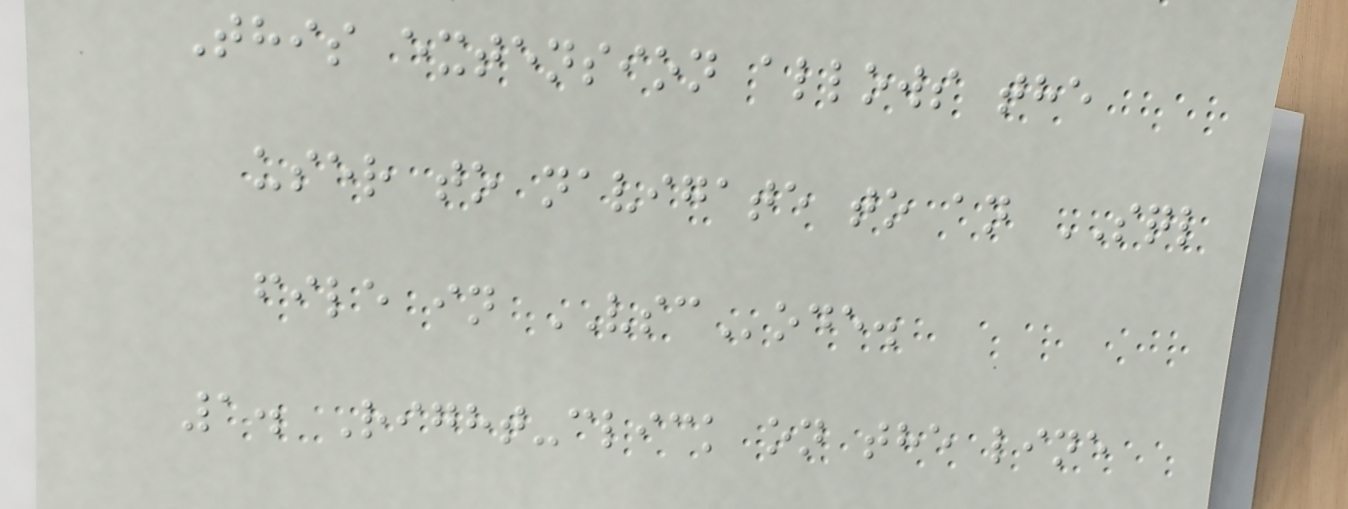This extension allows the
user to navigate to an SQL
file in VSCode.
1. Right-click on the line
